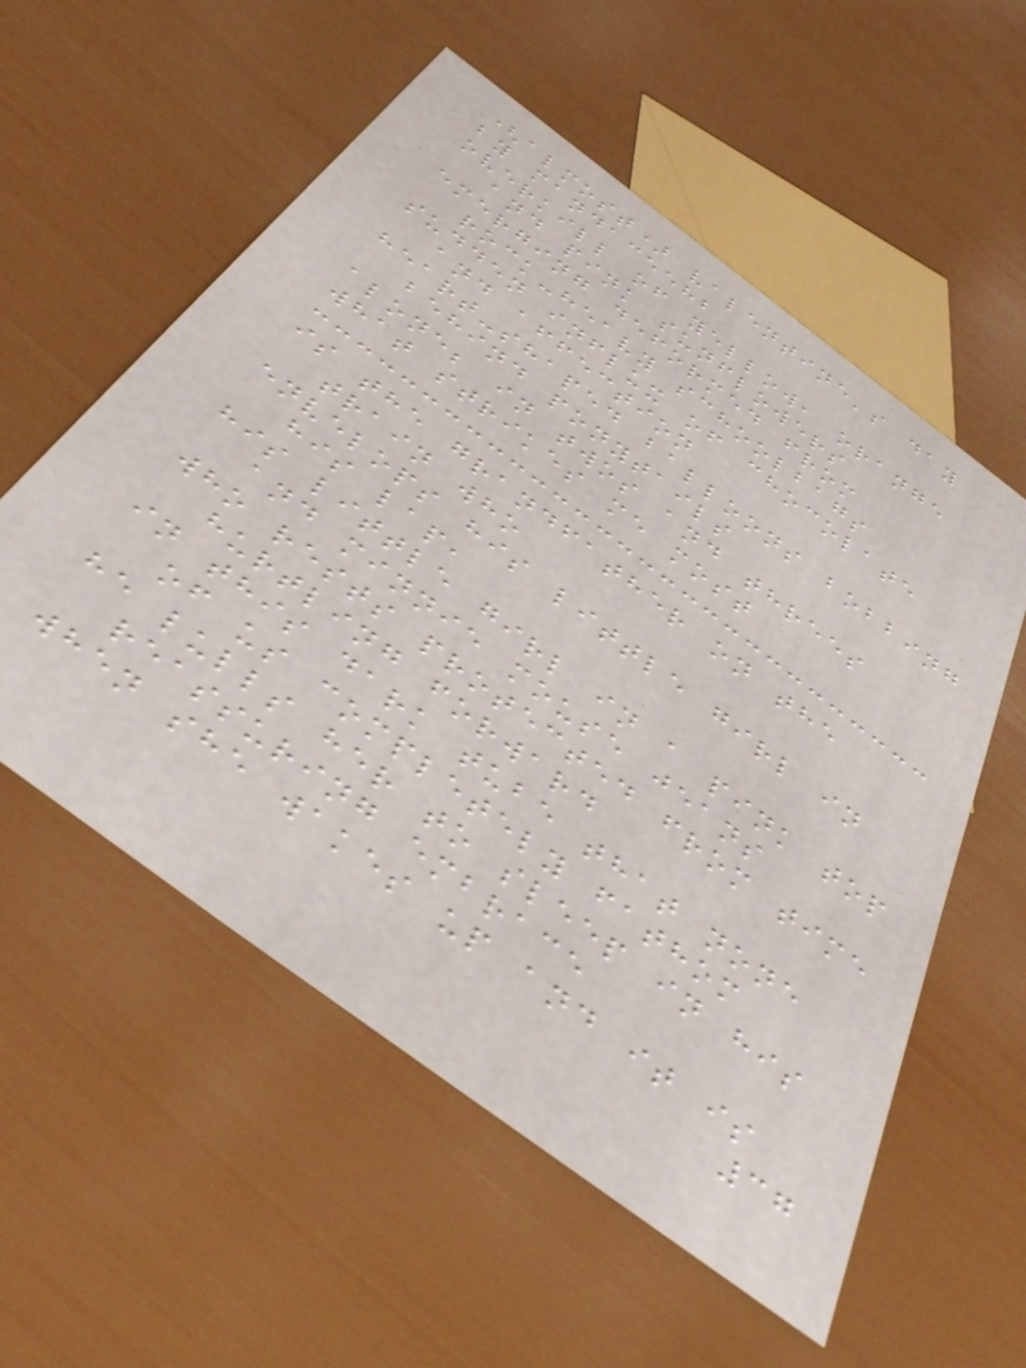(almost) valentine's day
by mandaceehb
overkill of yellow, orange
and pink sunflowers
emerging deformed from
rock-heavy schoolbags
sudden influx of chocolate
and affection
heart-shaped balloons bobbing
behind ponytails
alone; in twos and threes
what strikes me most
is the grandfather on the
train who
envelops his little girl in
his lap,
his little girl in a pink top
and minnie mouse jeans
who rests protected from time
hurtling forward
in this dark tube that none
of us completely fathom
he lulls her to sleep in his
reassuring embrace
when she wakes up and it is
37
